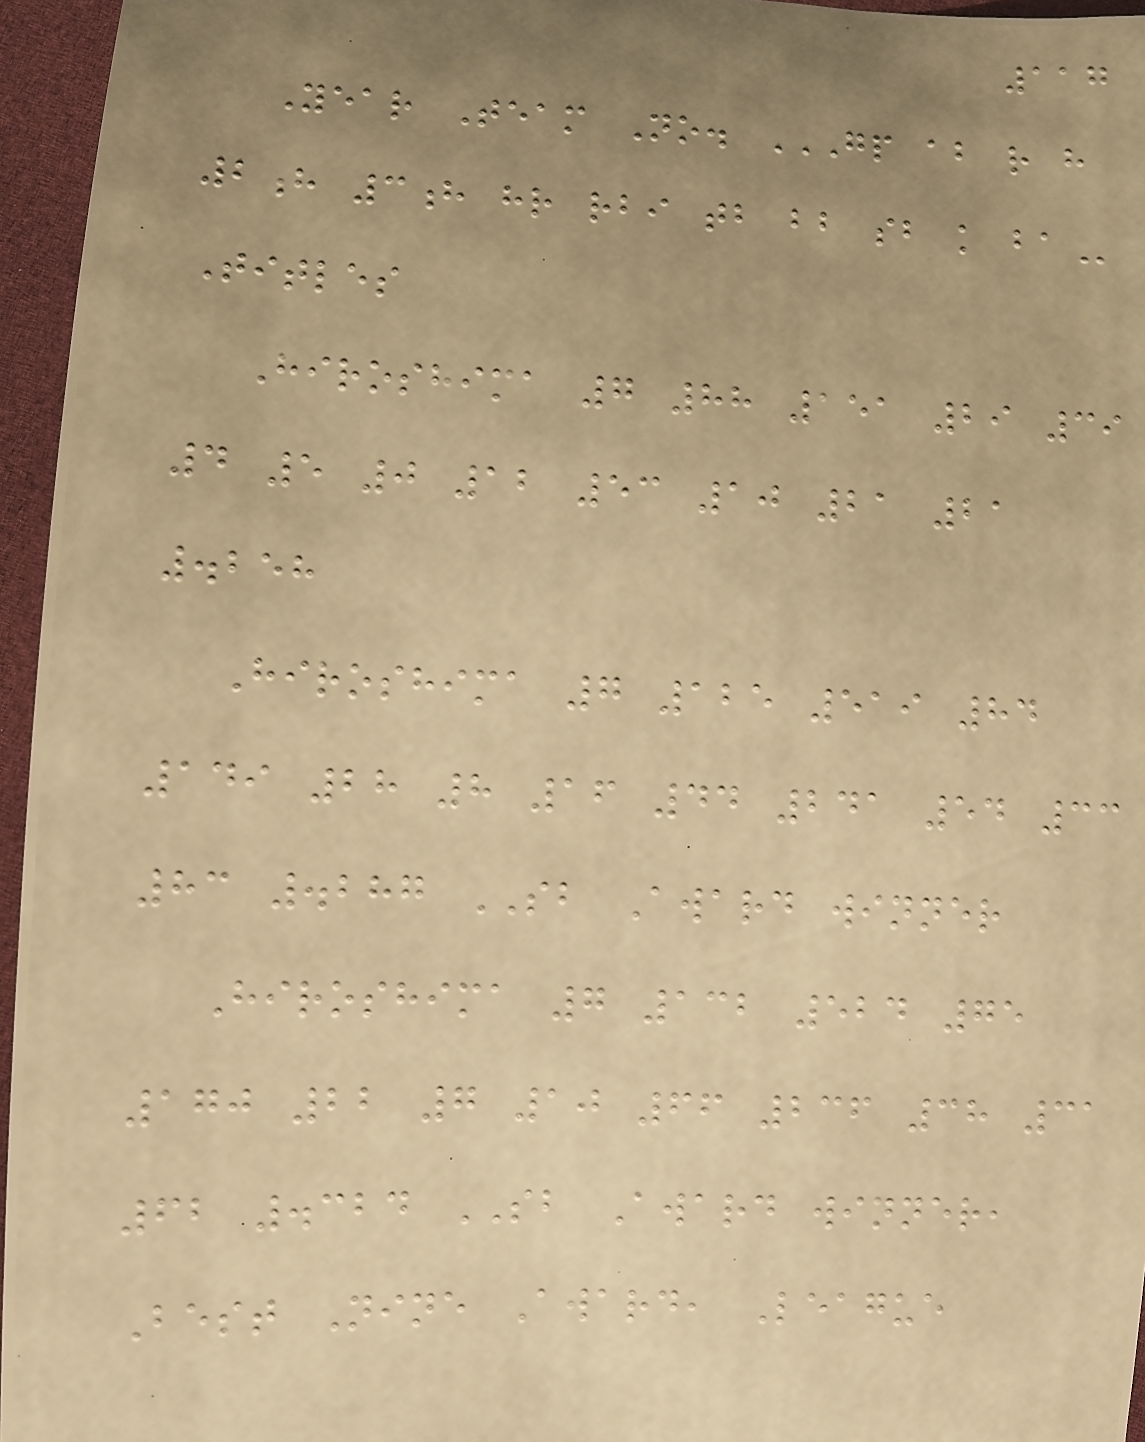117
Year Team No. GP AB R H
2H 3H HR RBI TB BB SB K BA
Titles
Hiroshima 7 88 151 29 39
4 5 0 12 53 10 21 21
.258
Hiroshima 7 125 519 84
149 28 8 16 44 241 54 33
83 .287 SB Award winner
Hiroshima 7 132 524 75
170 22 7 10 66 236 38 31
62 .324 SB Award winner,
Best Nine Award, League
